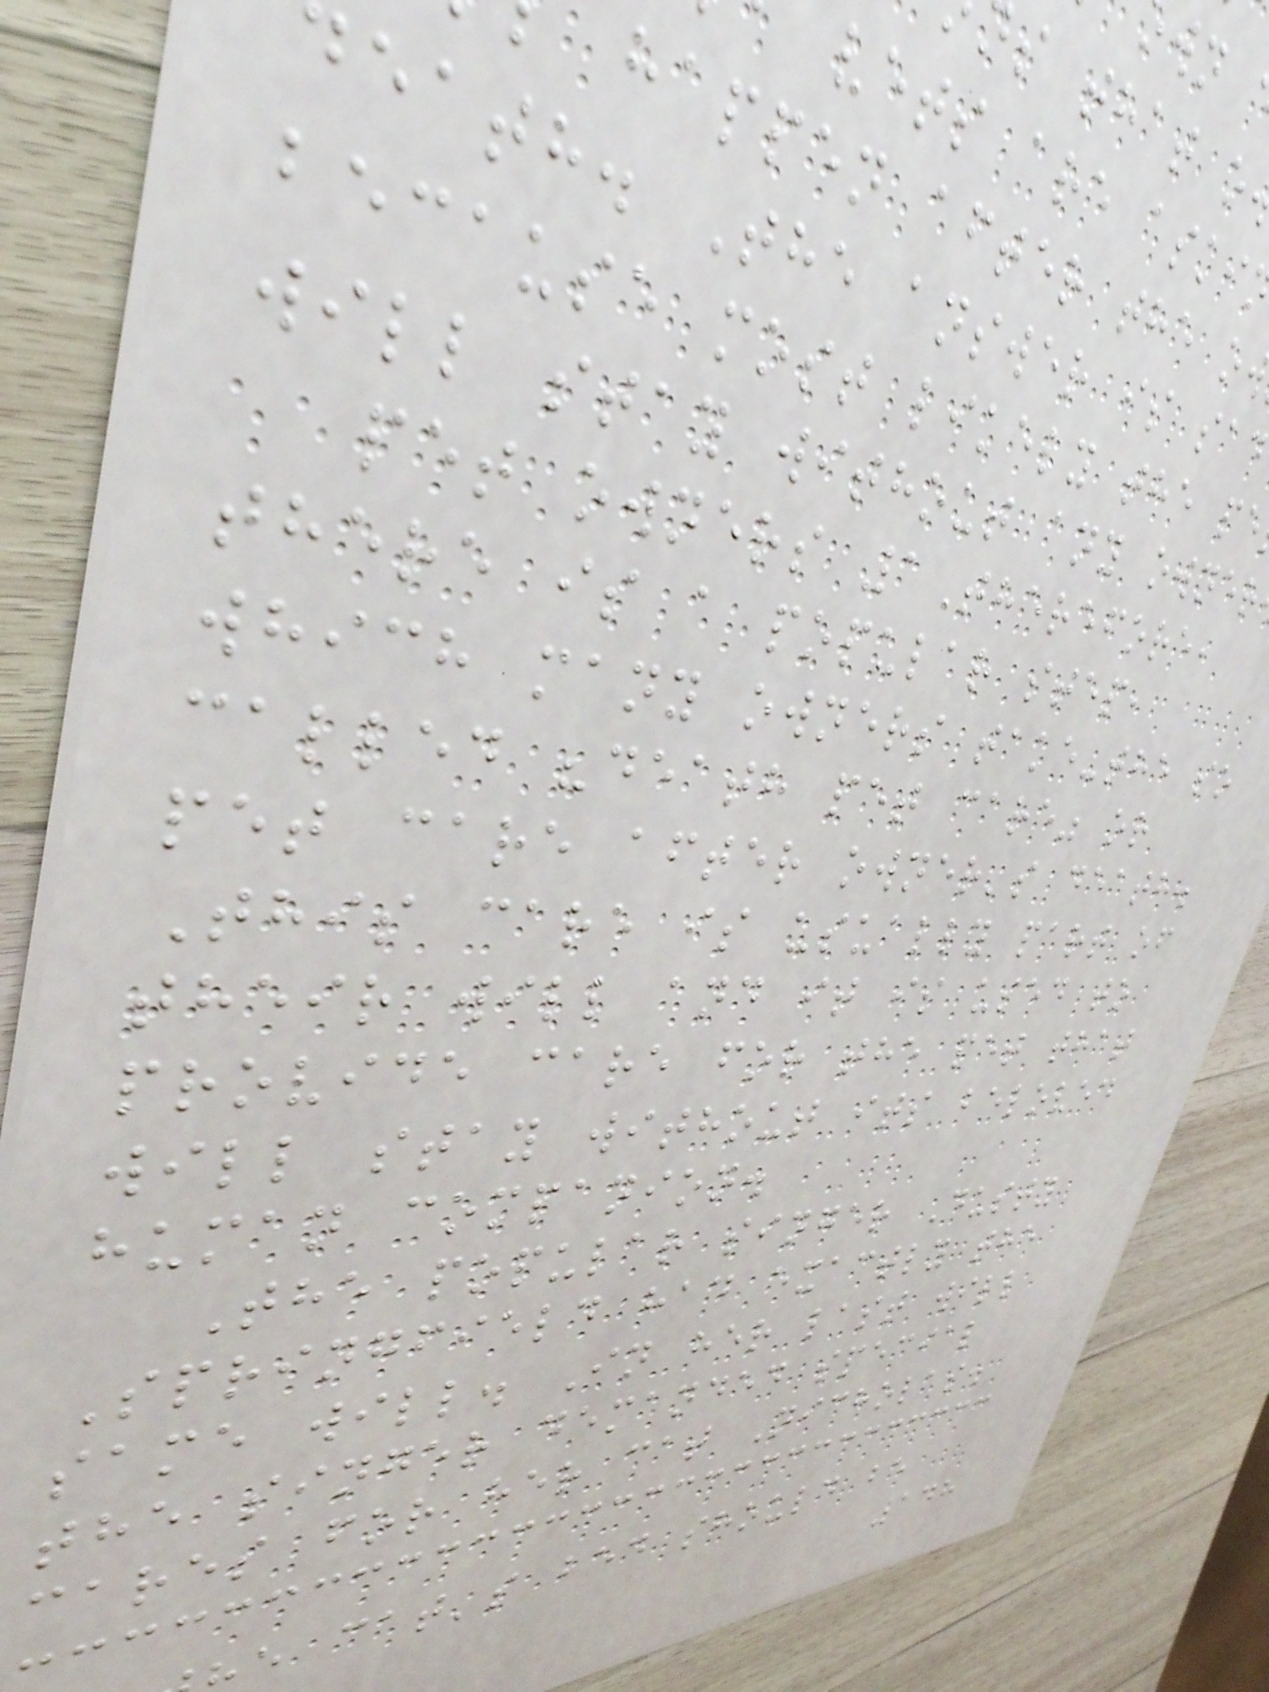s that o
vets are aski
happen after the o
death. The answer is sad
because most likely the pe
will stay without any owner
pet owners 1Therefore,
there is a popular step,
which many owners take-the so
called "death pet care" or
pet care after owner's death.
This care is usually part of
their will and it is used to
provide care for the pet that
will stay without its beloved
human companion.
The popular singer Dusty
Springfield had exactly the
same will. In her last will
the singer demanded special
cares for her cat Nicholas.
e cat's bed should be
148
